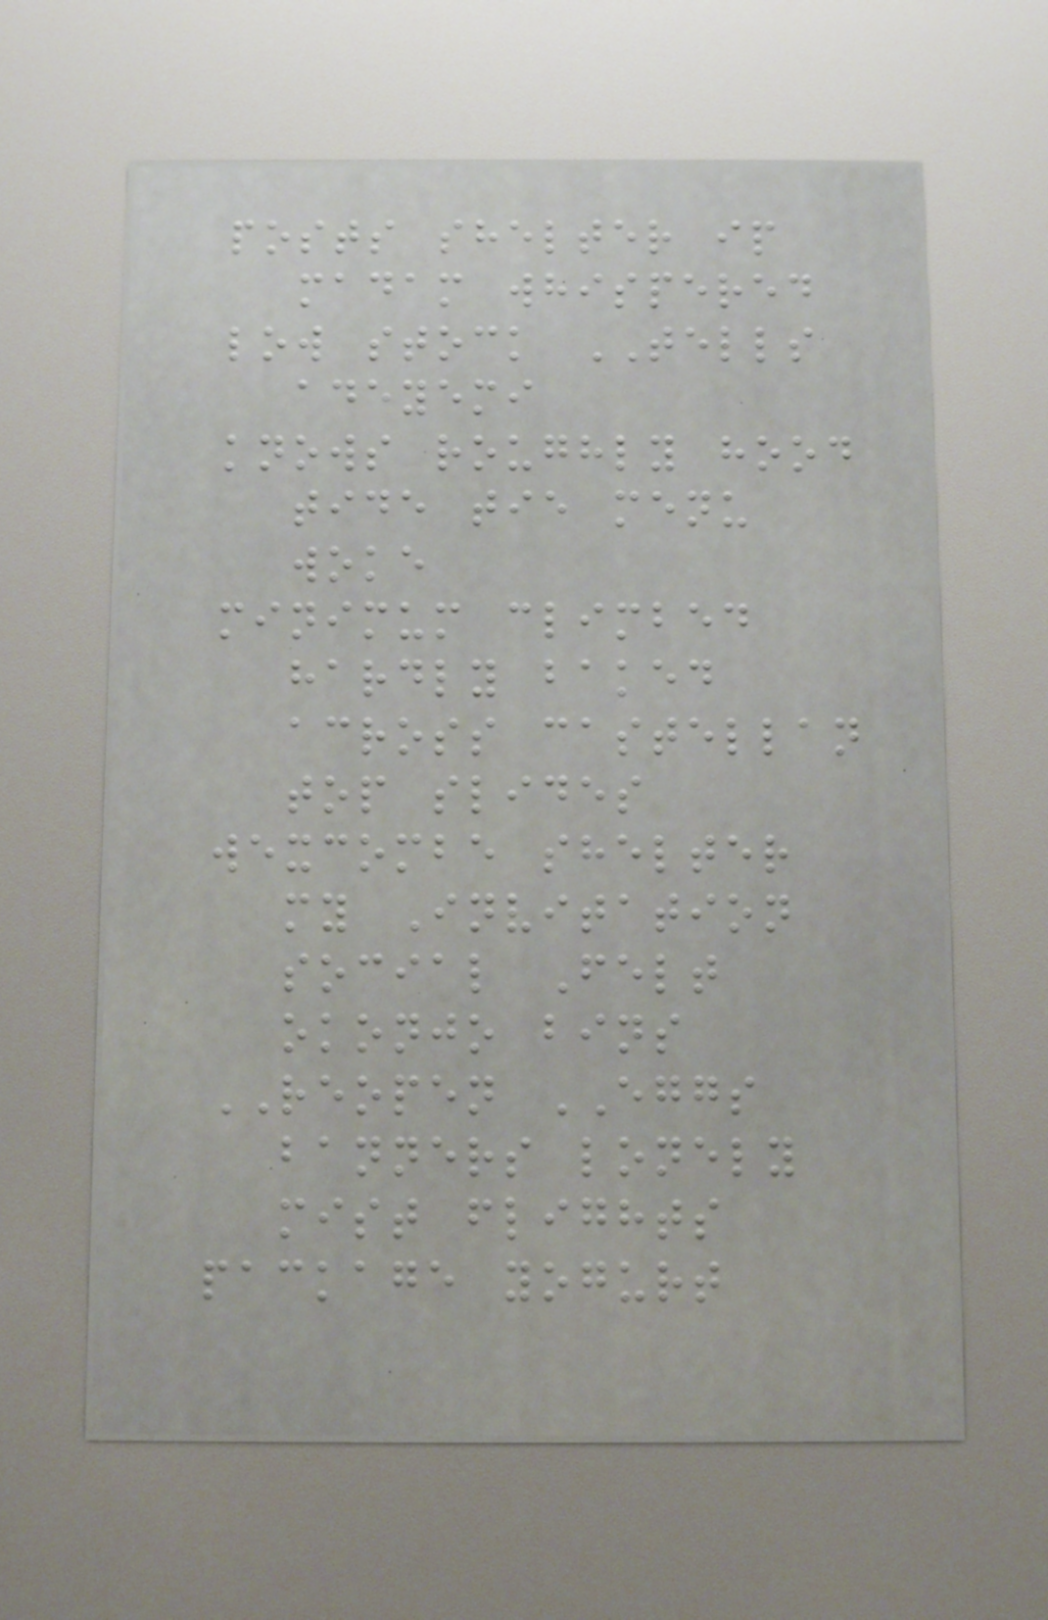posts shelter ip
madam whispered
low stock TELLS
adeyemi
knows roughly hood
tide tie menu
woke
minimum climbed
hardly baked
across castellan
top slides
wexcombe shelter
my Invitation
social Felt
okonjo bins
REOPEN EGGS
banners lonely
mist flights
package yogurt
